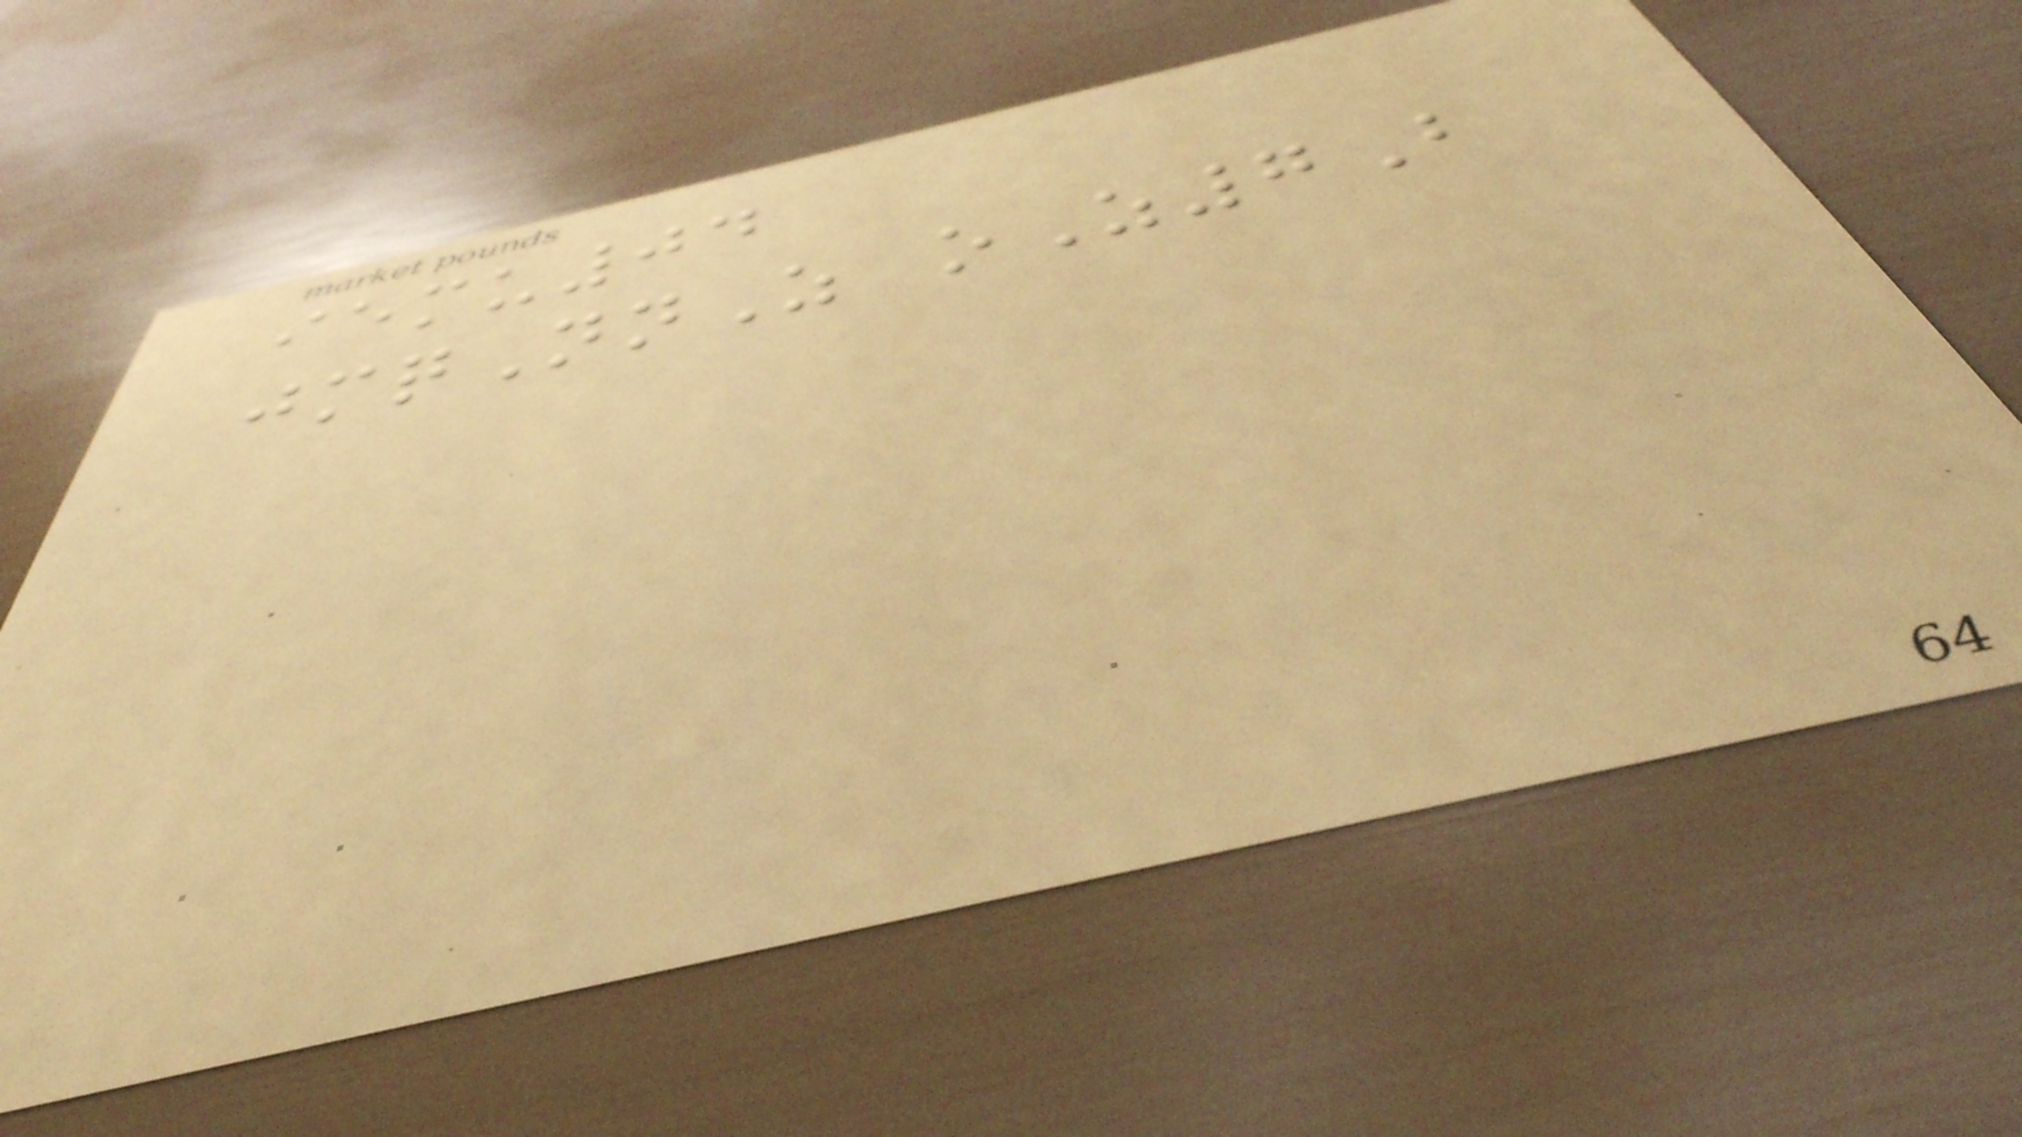iemu04
jmqNnZ oZ7B
